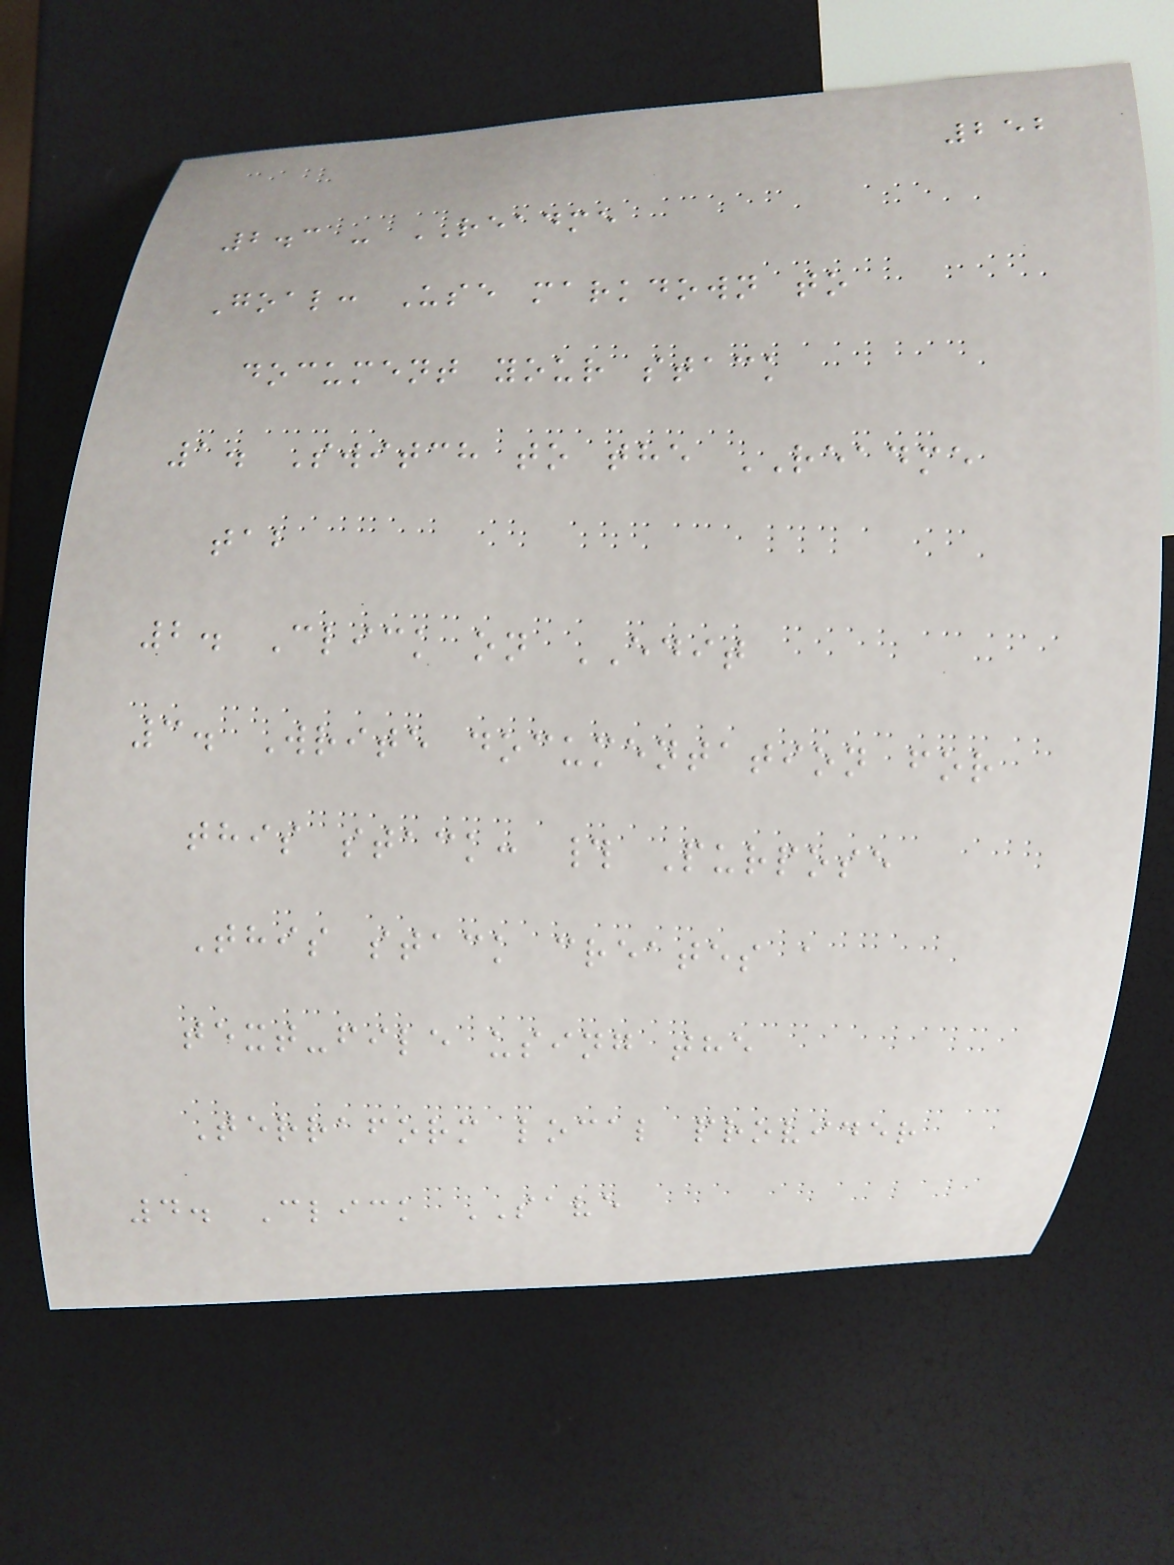252
2.3 - README
Goal: Use markdown to
document your stack
1. Switch to the README
tab
2. Click on EDIT
3. Write documentation for
this stack: # Purpose
This stack creates a
text-file using the
Terraform local provider
4. Click SAVE
